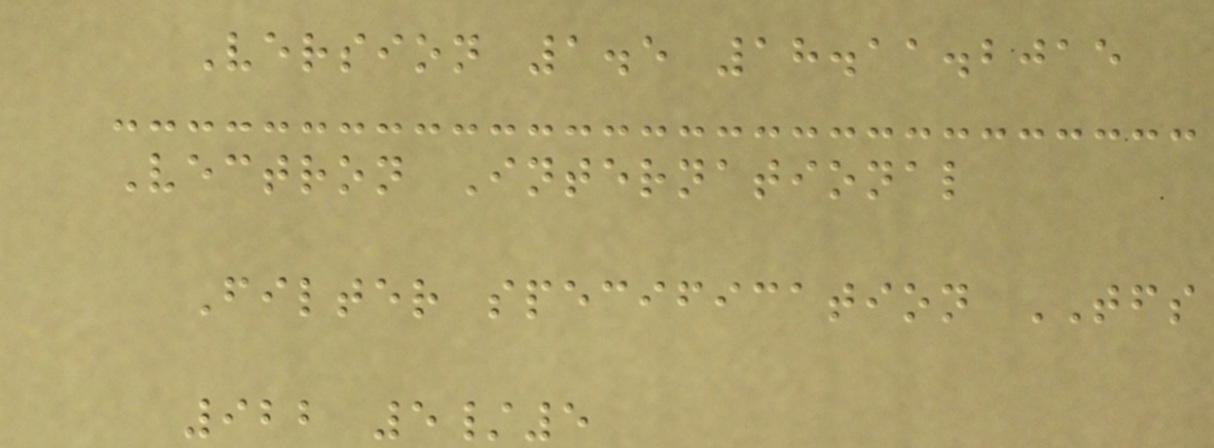Version 1.5 18.11.2015
Vectron International
Filter specification TFS
922 5/5
